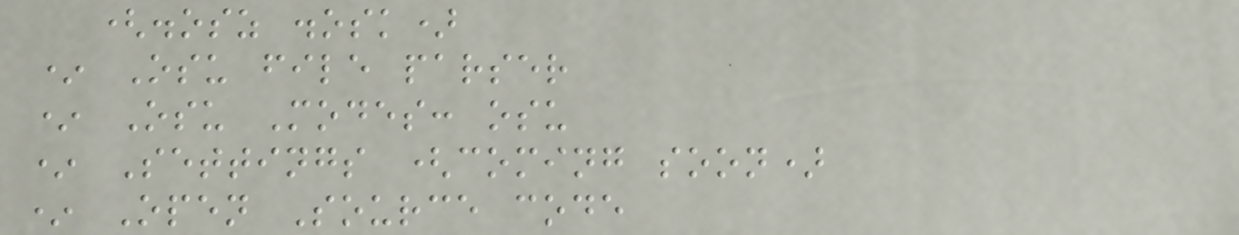(.osz .osk)
* Osu file parser
* Osu Modes: osu
* Settings (coming soon)
* Open Source code
